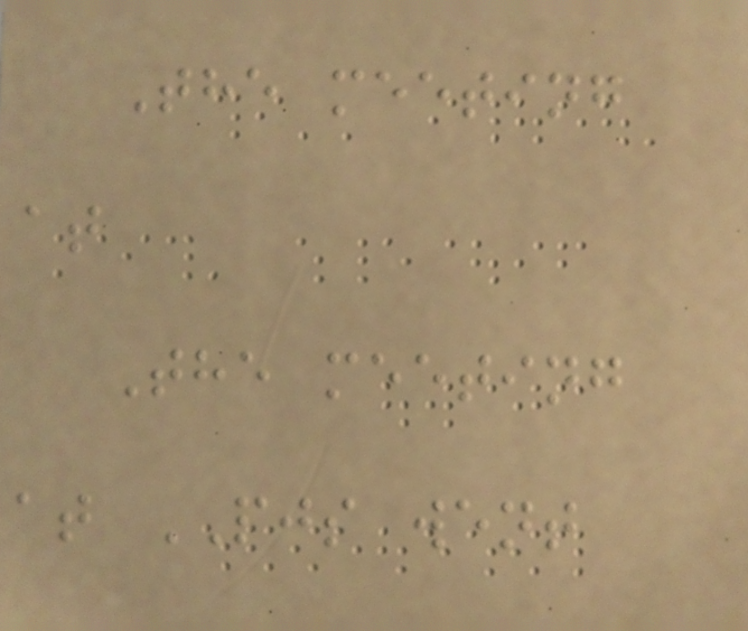The meeting
at
The meeting
at PJS went
